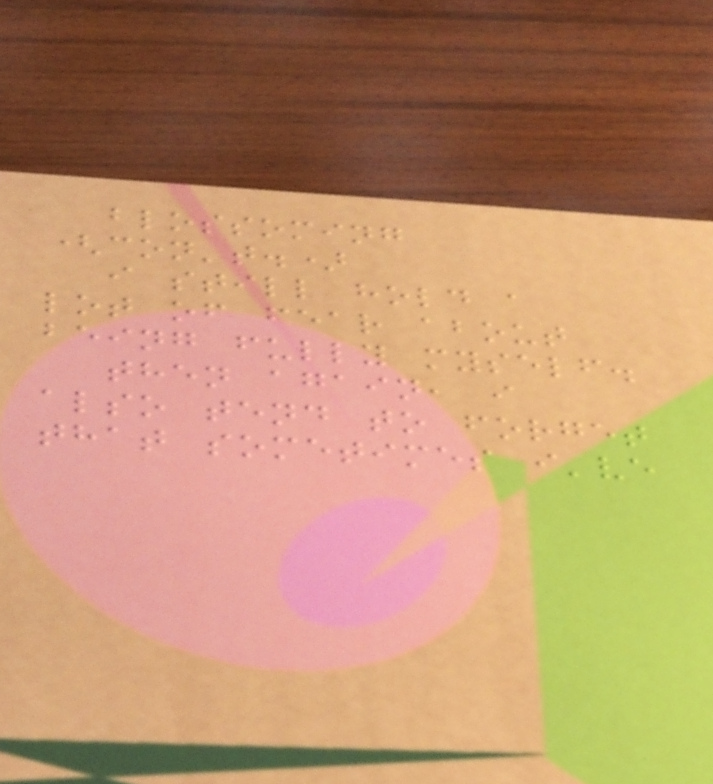blossoming
(con't.)
i still hold a
lot of fear about
being fully myself.
then again, i
also tend to forget
that sometimes i've
